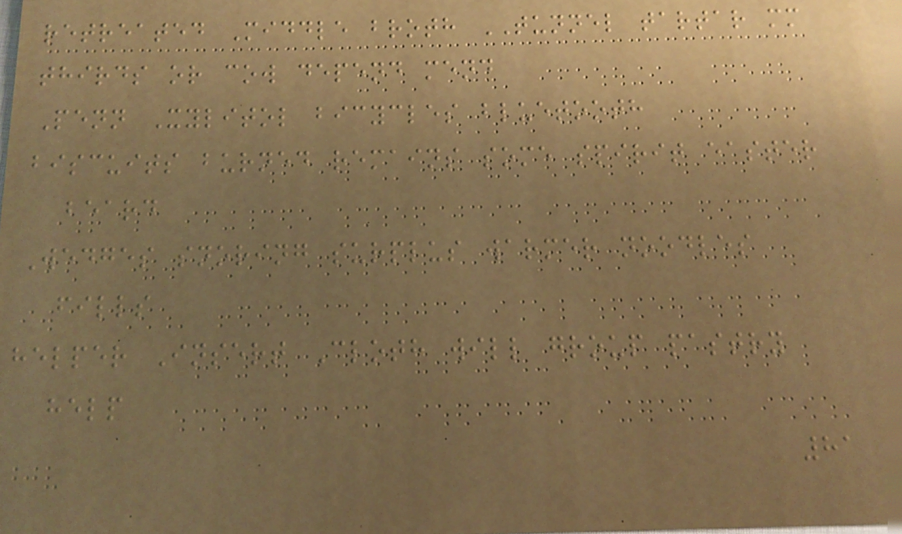retreated Middle broth TUNNEL tartar mm
thirds or cow depend mend
Penn Xylitol bicycles bluetooth
biscuits burned remains some spirit easter
beard
Wedges snoring surplus warmer noodles
fills
helper Insert Cloth will group pastry
help
81
